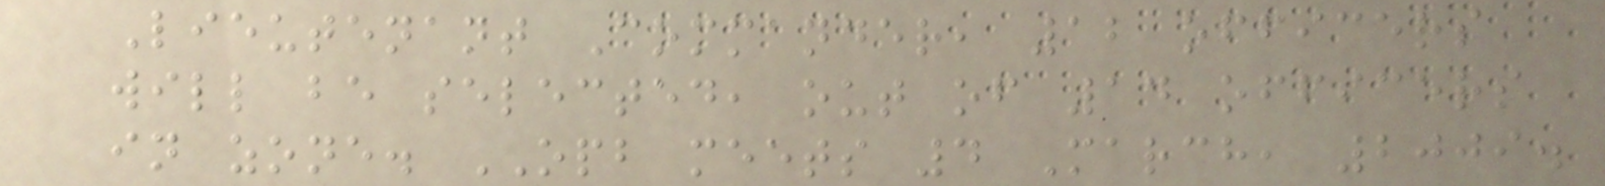Lieutenant Commander, 12 officers
will be selected, out of 14 officers
in zone. OPB meets 4 March, 2009.
